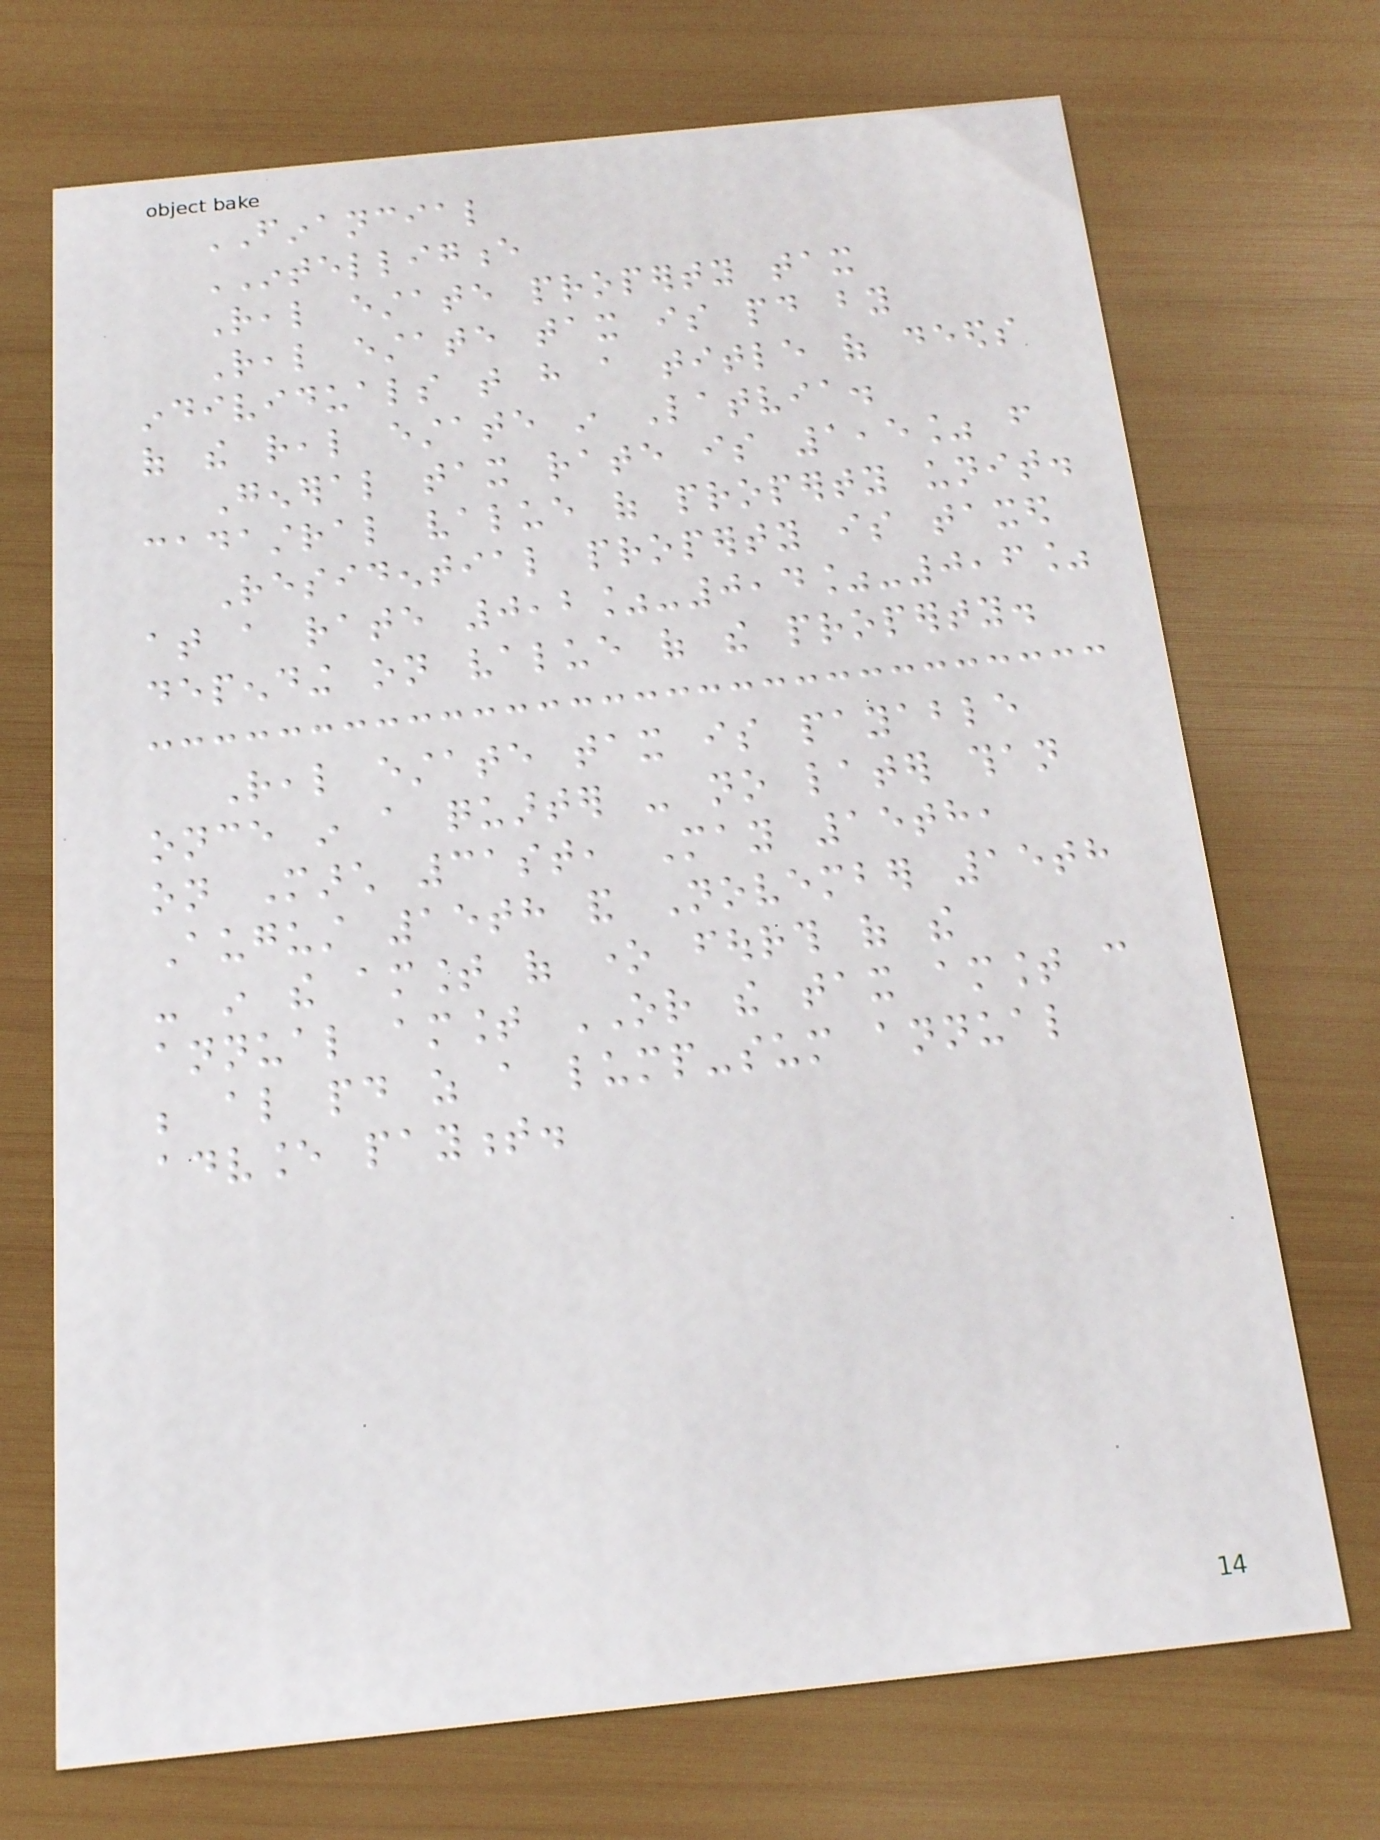FINANCIAL
INTELLIGENCE
Real estate property tax
Real estate tax is paid by
individuals that have a title of deeds
of the real estate in Latvia.
General tax rate is 1,5% from
cadastral value of property unit.
Residential property is taxed
at a rate 0,2%-0,4%-0,6%
depending on value of the property.
Real estate tax is payable
once in a quarter - no later than
on March 31st, May 15th,
August 15th and November 15th
- in the amount of one fourth of the
annual amount OR the tax amount can
be also paid as a lump-sum annual
advance payment.
